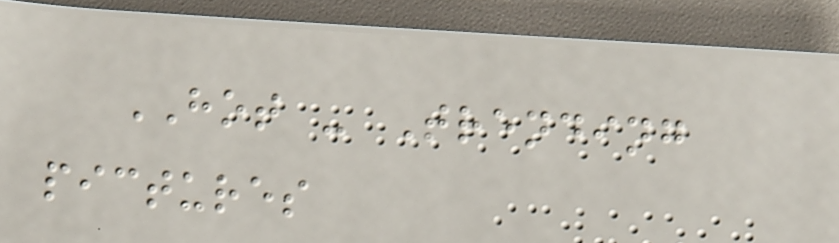HOT - Trending
pictures
